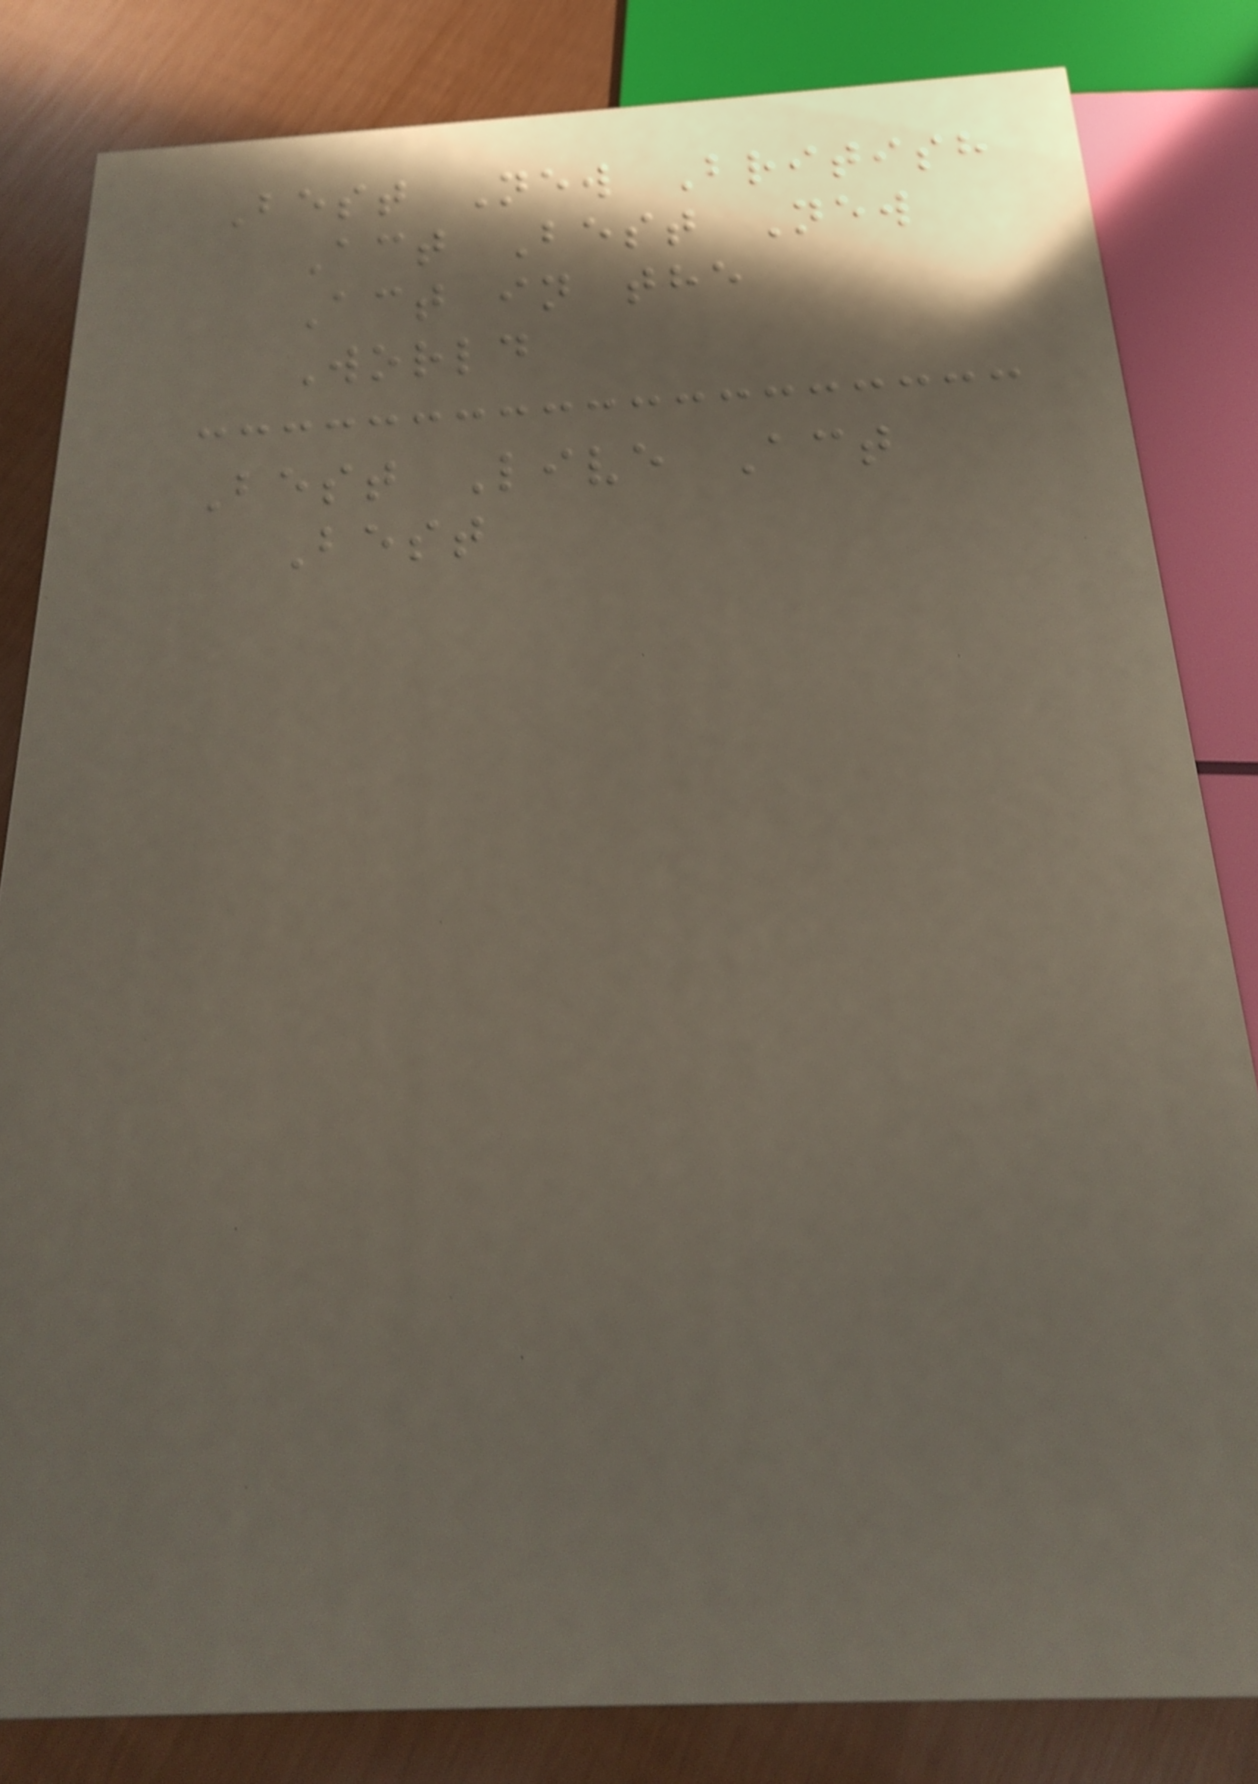Best New British
Act Best New
Act in the
World
Best Live Act
Best
